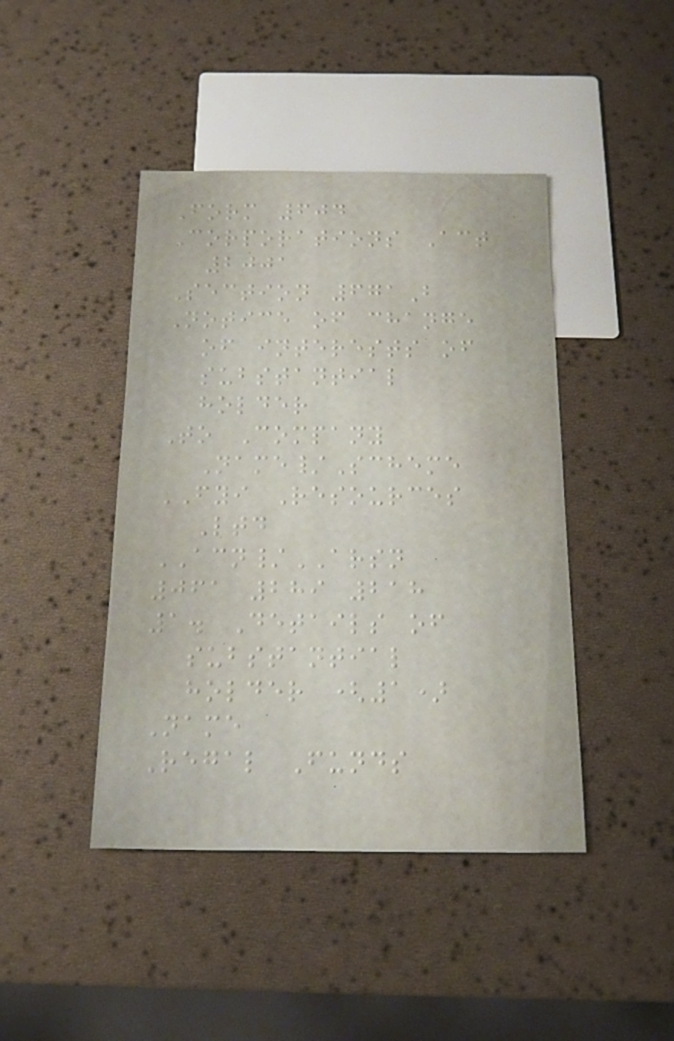Form 604
Corporations Act
2001
Section 671B
Notice of change
of interests of
substantial
holder
To Company
Name/Scheme
FYI Resources
Ltd
ACN/ARSN
061 289 218
1. Details of
substantial
holder (1)
Name
Regal Funds
